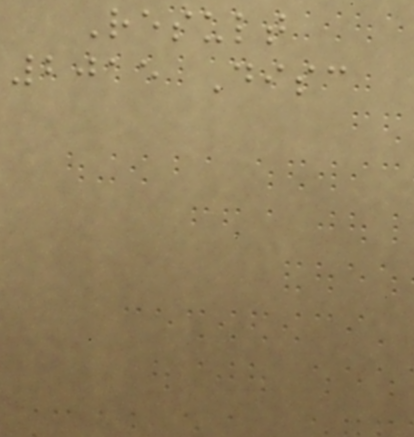Result
2015 Disc
